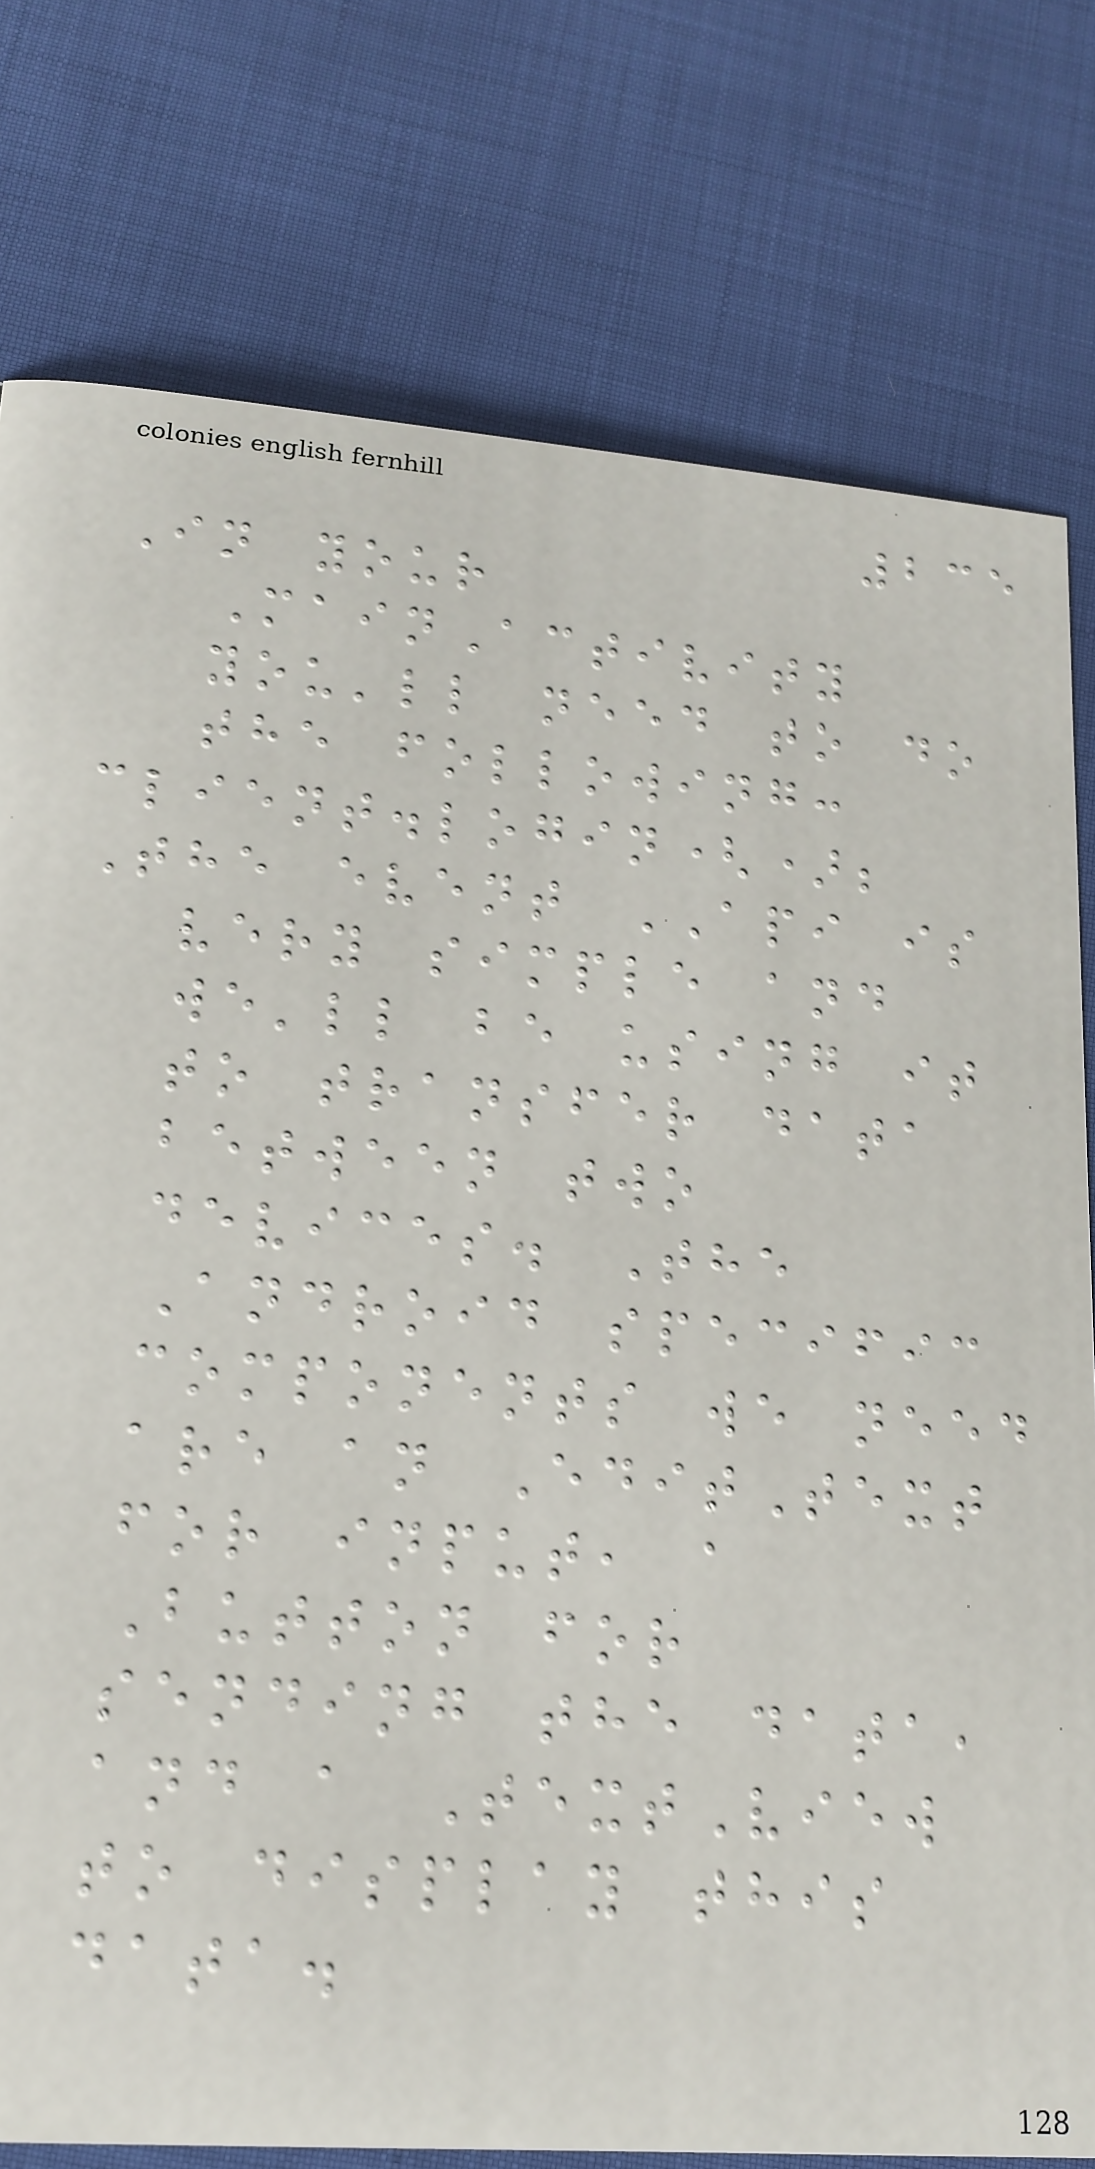235
In your
MainActivity
you'll need to do
the following:
client.login();
The event API is
very simple and
we'll be using it
to transfer data
between two
devices. The
Android specific
components we need
are an EditText
for input, a
Button for
sending the data,
and a TextView
to display this
data.
